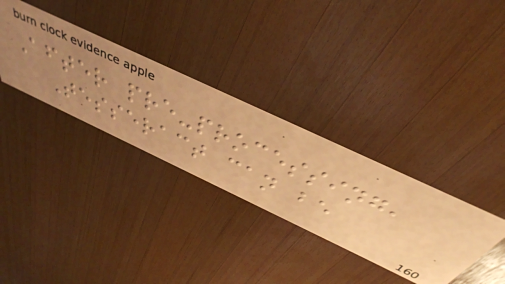After pre-processing,
Tesseract can be
